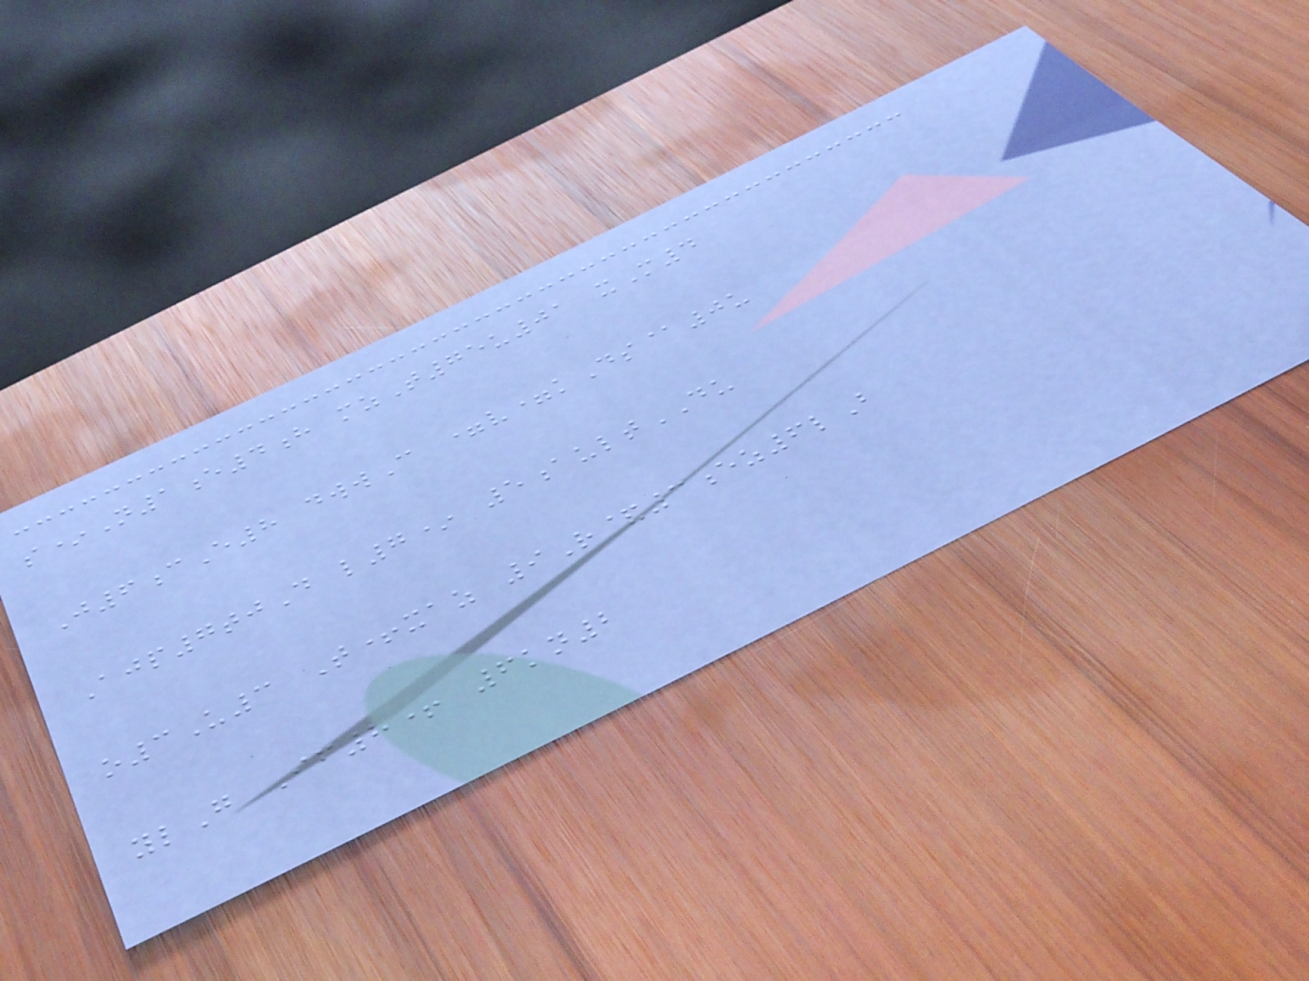s*N1e4h mzT75u01 xM4
J6cE8 dwwC =v=kDs@0u
Ajp7tjD l7* 5aultDU
o3U3 T+xaz 9R&3ez6lB
ylG If8+ 6kn2
